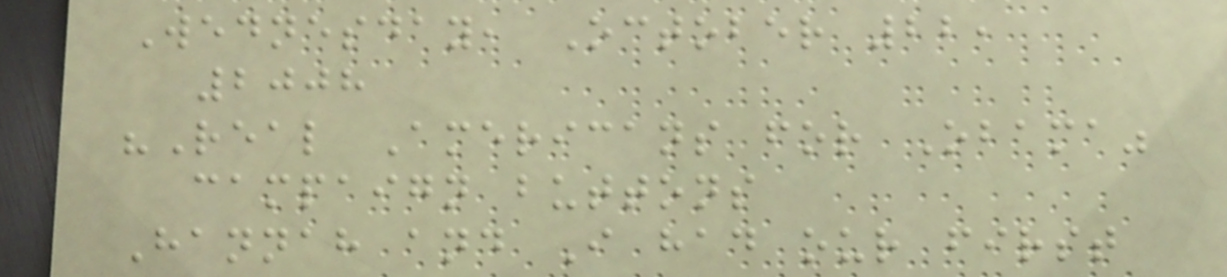Wednesday, October 22,
2008
"Real Americans for Obama"
campaign buttons
Hannah and I had our first
